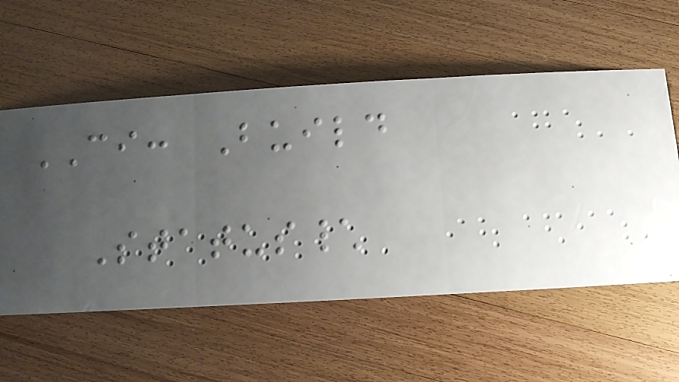CI: Build
Status\
